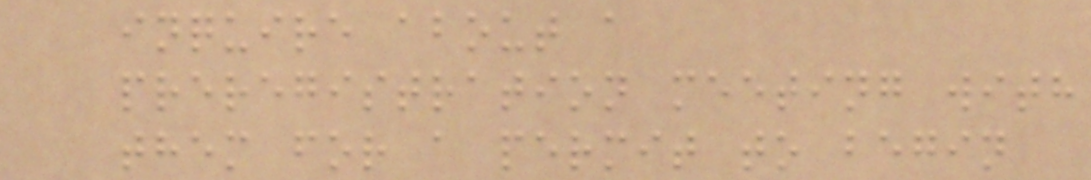inquire about a
preregistration meeting with
them for a permit to begin
